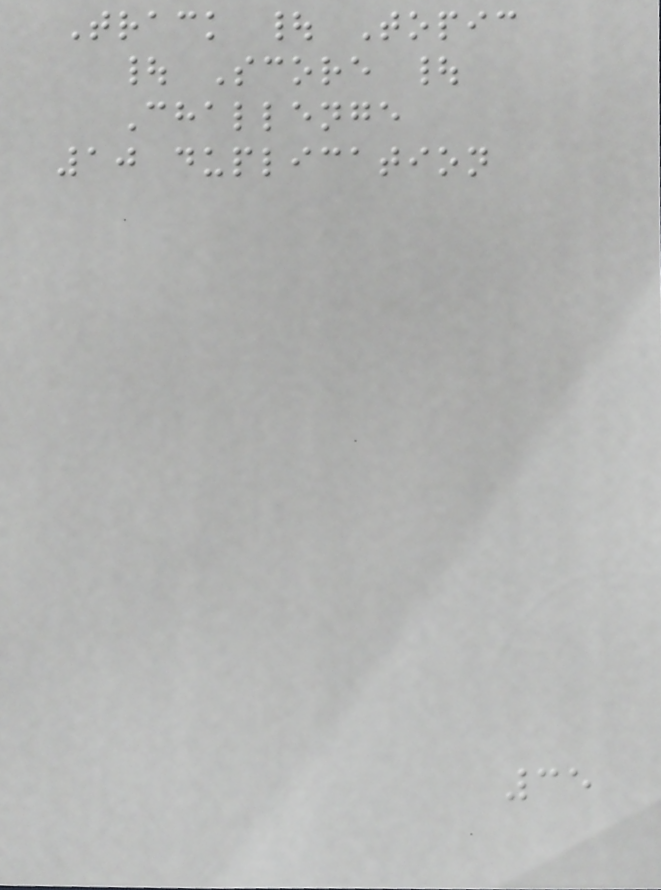Track | Topic
| Score |
Challenge
10 duplication
35
